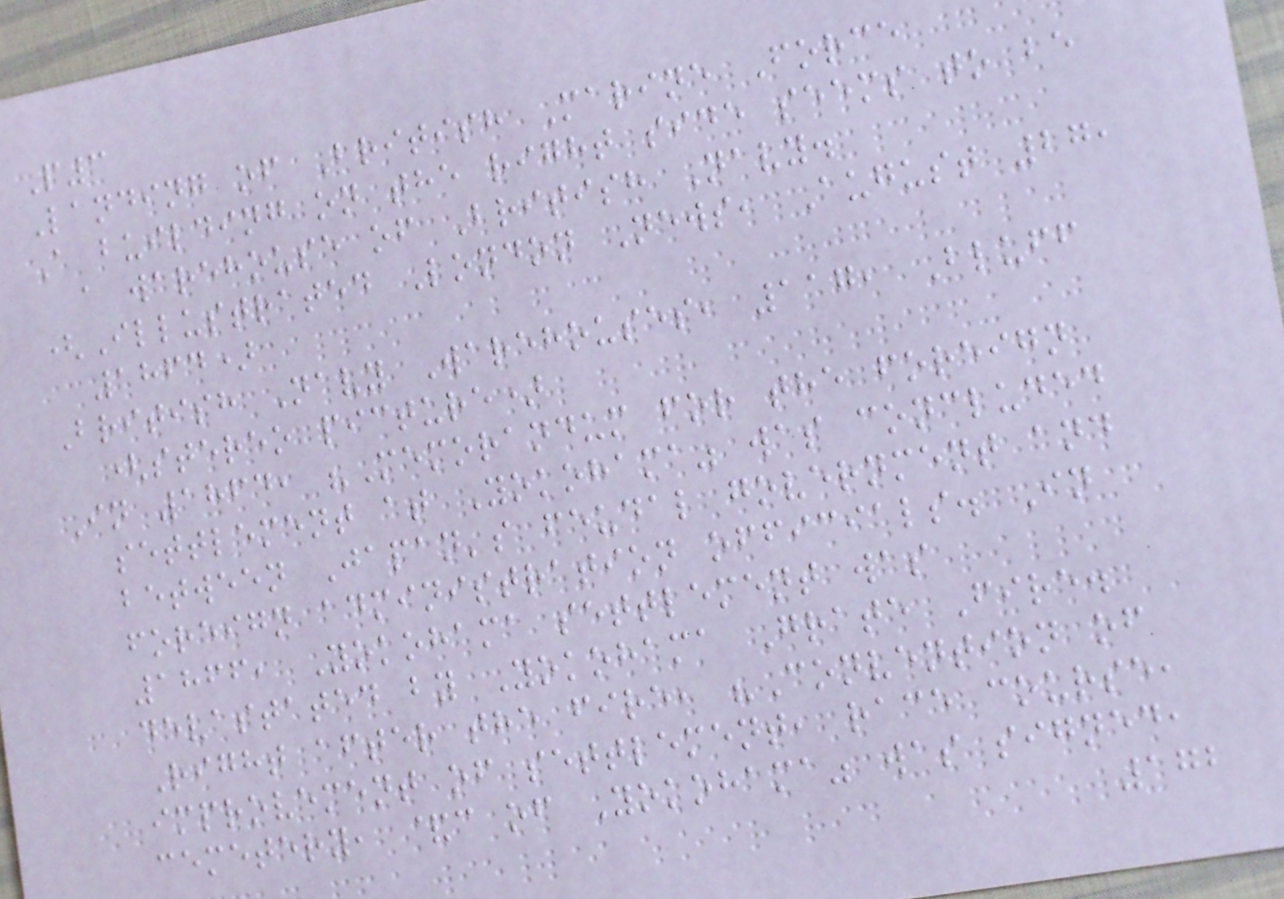P3
Landing of British Marine Force
A building on the right side seems to be
a warehouse of British Navy.
(Illustrated London News, August 27,
1864)
British Navy Warehouses, 117, Bluff
(stereo picture)
In 1864, "Memorandum for the foreign
settlement at Yokohama" was concluded
between Japan's feudal government and
foreign administration officials. In
1866, Yokohama settlement was
devastated by Yokohama Grate Fire.
Right after the fire, "Convention of
improvement of settlement, race course,
cemetery, &c of Yokohama" was signed,
172
